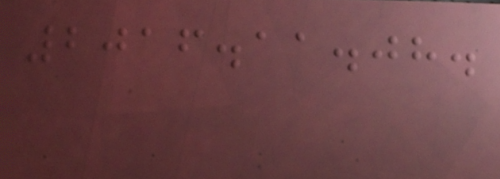2016.11.08.
